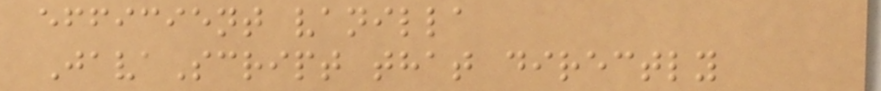efficient vanilla
JavaScript that directly
